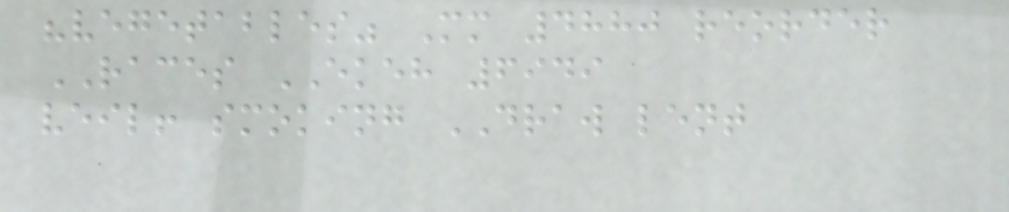"vegetables" Mm 4880 reorder
RACES EKEH 6949
veil! smoking DRAW lent
